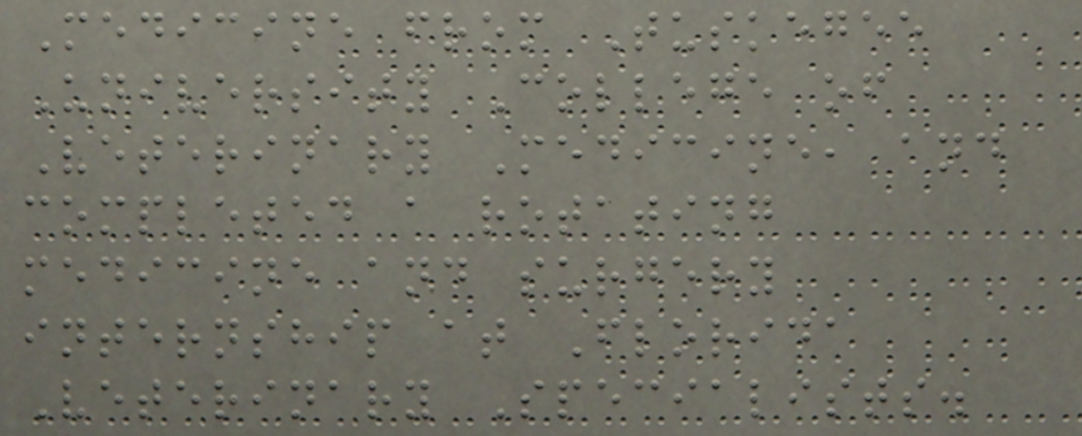Medicine from Tuskegee
University College of
Veterinary Medicine, and
completed a rotating
medicine and surgery
internship at Florida
Veterinary Specialists.
